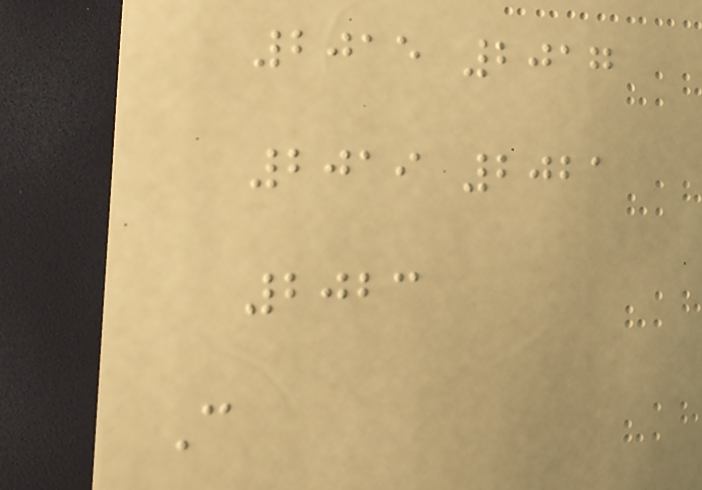2015 2017
2019 2021
2023
C
